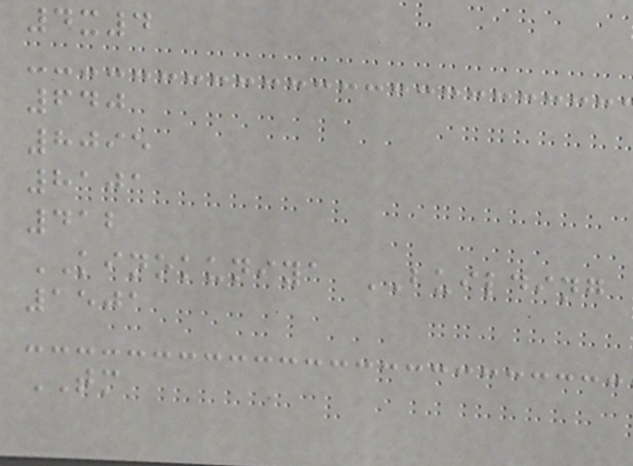4x4
640
8095
8101
412
KINOKUNIYA BUILDING
1501
TM
